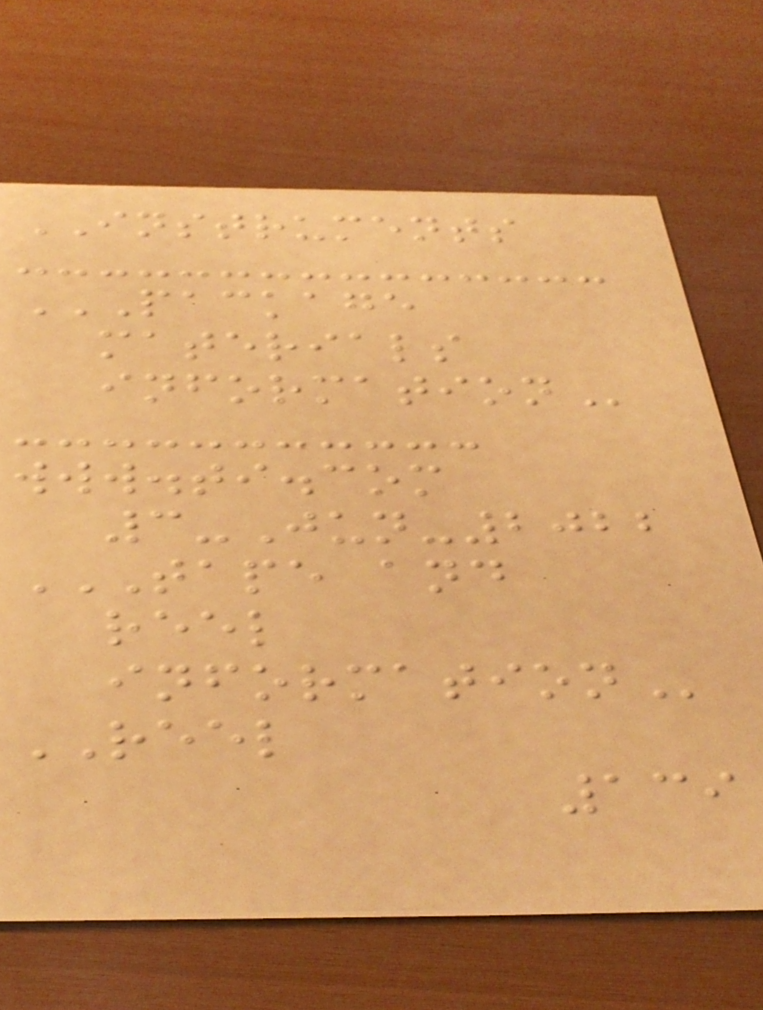INSTRUMENTS
PACKAGE
MATERIALS
INFORMATION
www.ti.com
3-Jun-2022
TAPE AND
REEL
INFORMATION
REEL
139
